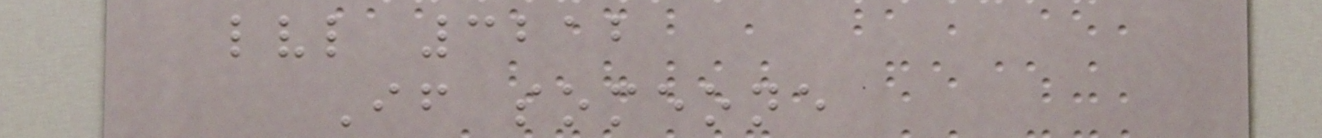lvl 3212
If someone
